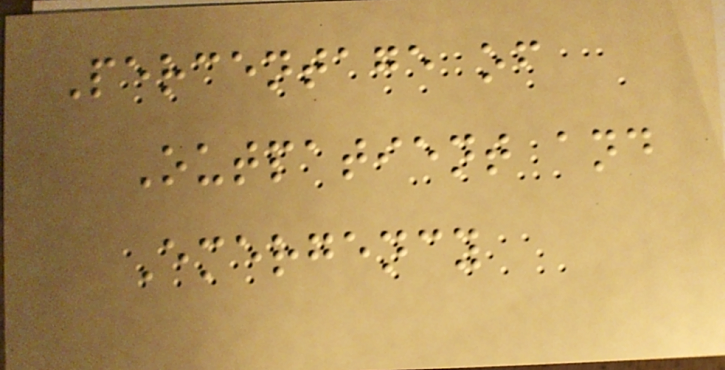Percentage of
Outpatient and
Emergency
